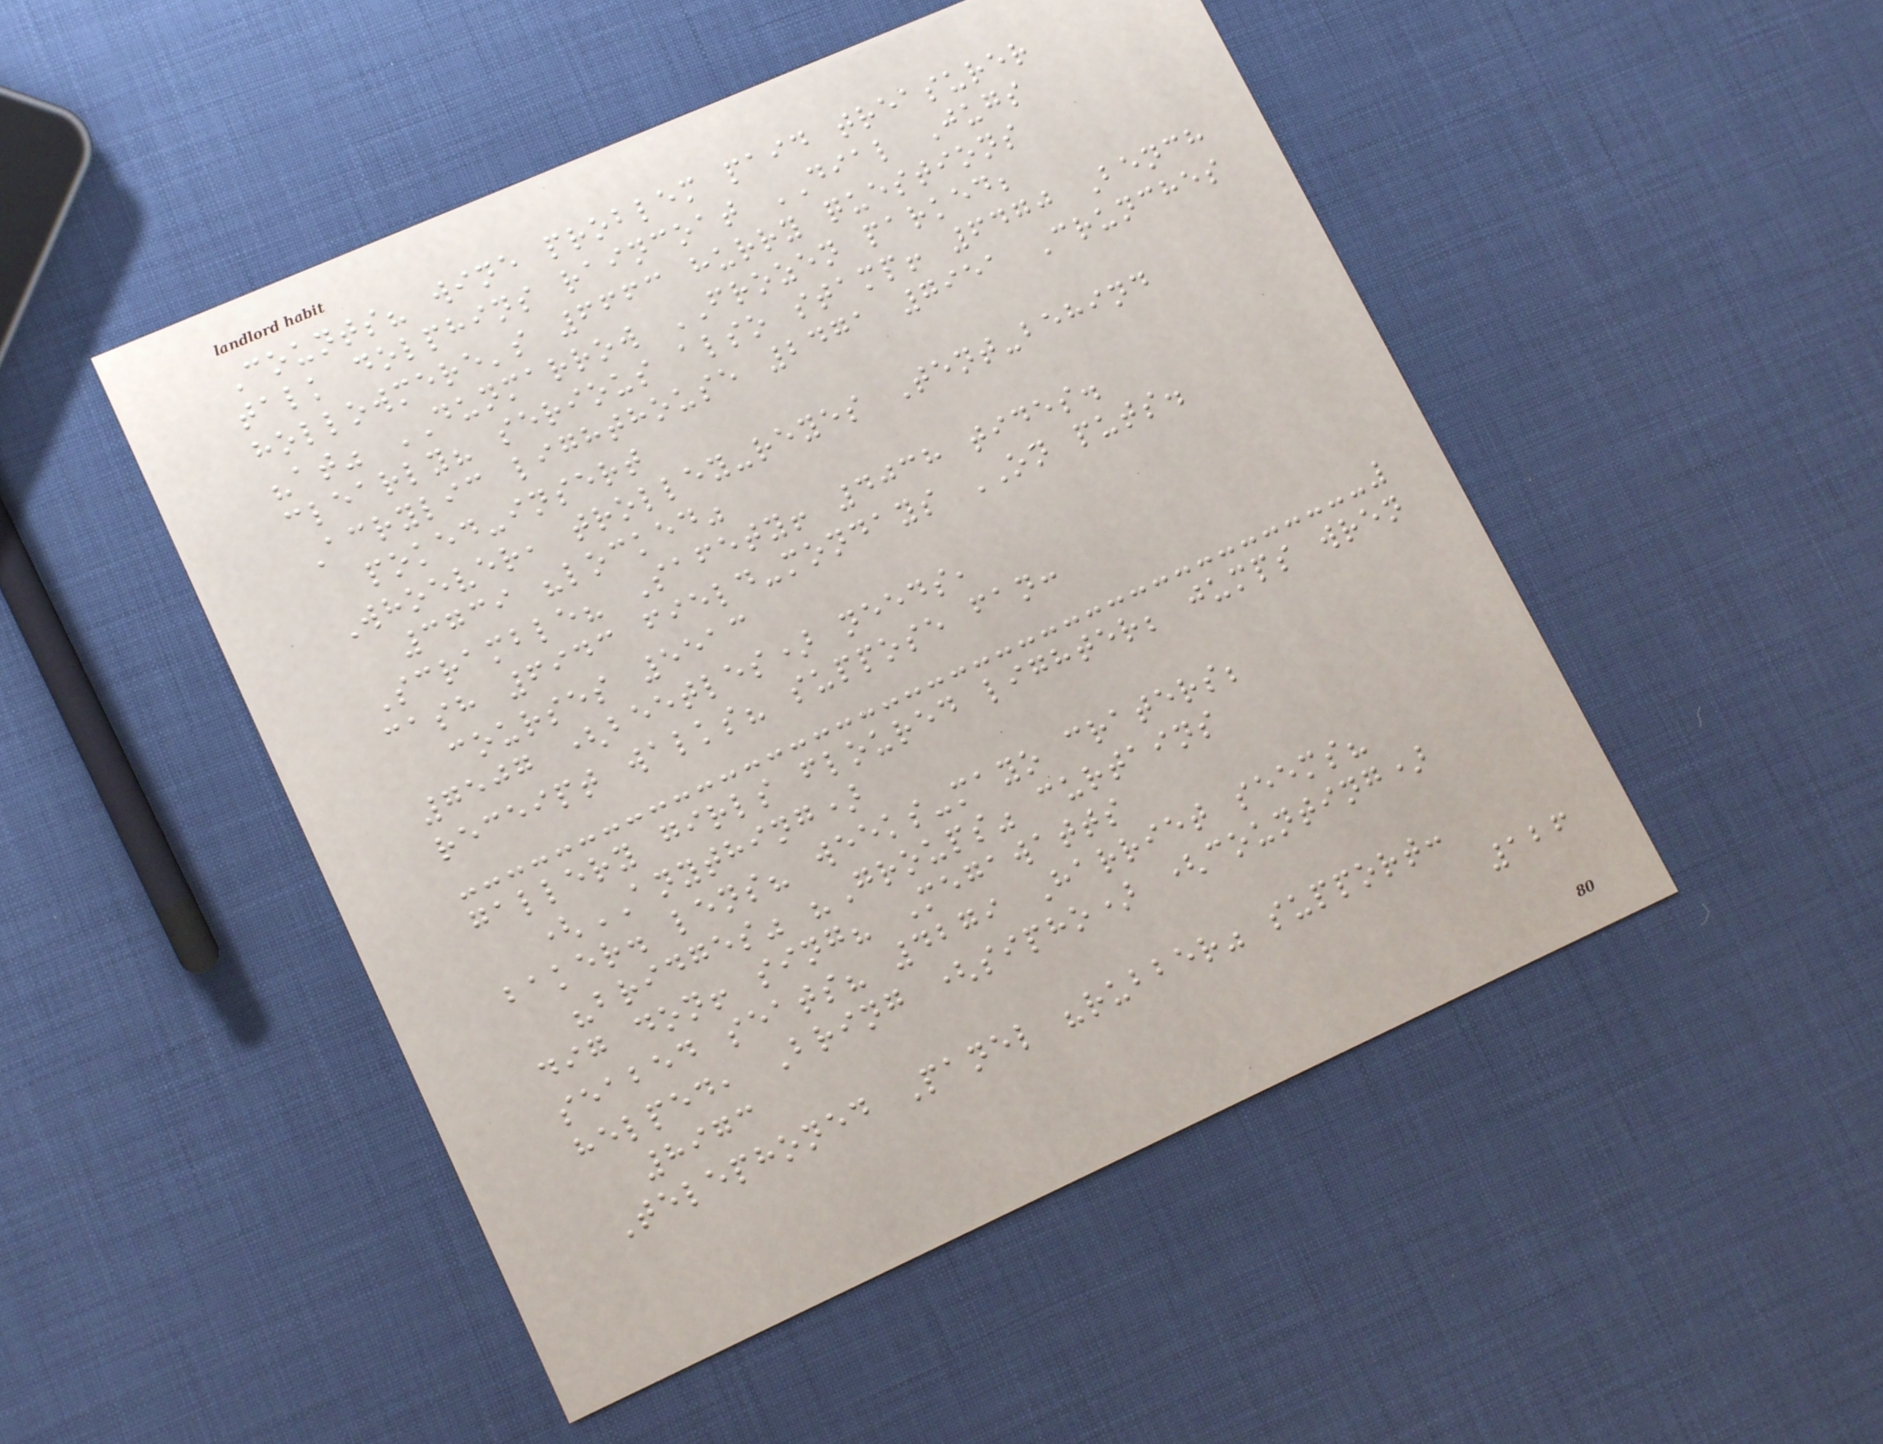Counts? wine problem paid treasurer
talk dolphins raincoat DIAL Jugs
hollowmere's 6663 hurry questions
"at" DUNMARROW FROZEN parked;
clearly? serious also stamp! 6470 Bench
Acrylic lighthouse 2471 7951 Crunches
poked-insert
Whoever, trolley-reyes Tent-behind
3739 "locked"
Scramble? Safety! 4038 tides.
cash 6943 field-mondays ON puts.
courses 5513
7507 (beetles) needs,
receipt walks? suppose fan:
gallery girls floured lighter; jumps wren
(ANYTHING)
baker. lens? weeks-mayo craters;
"bridges" "Groups" curtains
dig don! sing? Megawatts
seabed seats? 4279 Harriet seems?
helped, Bring (sipho) (counting)
8973
Telephoned Panel "rubber" support:
126
